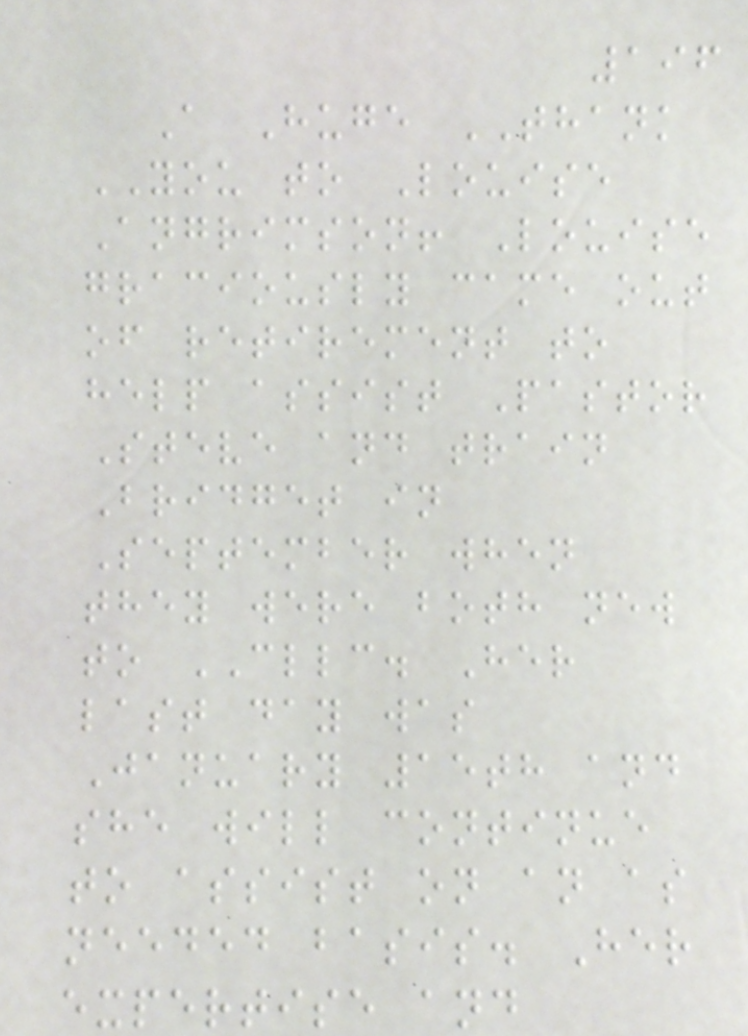196
A Huge THANK
YOU to Louise
Angrimson! Louise
graciously came out
of retirement to
help assist Pastor
Steve and train
Bridget in
September when
they were both new
to CLLC. Her
last day was
January 15th and
she will continue
to assist on an as
needed basis. Her
expertise and
